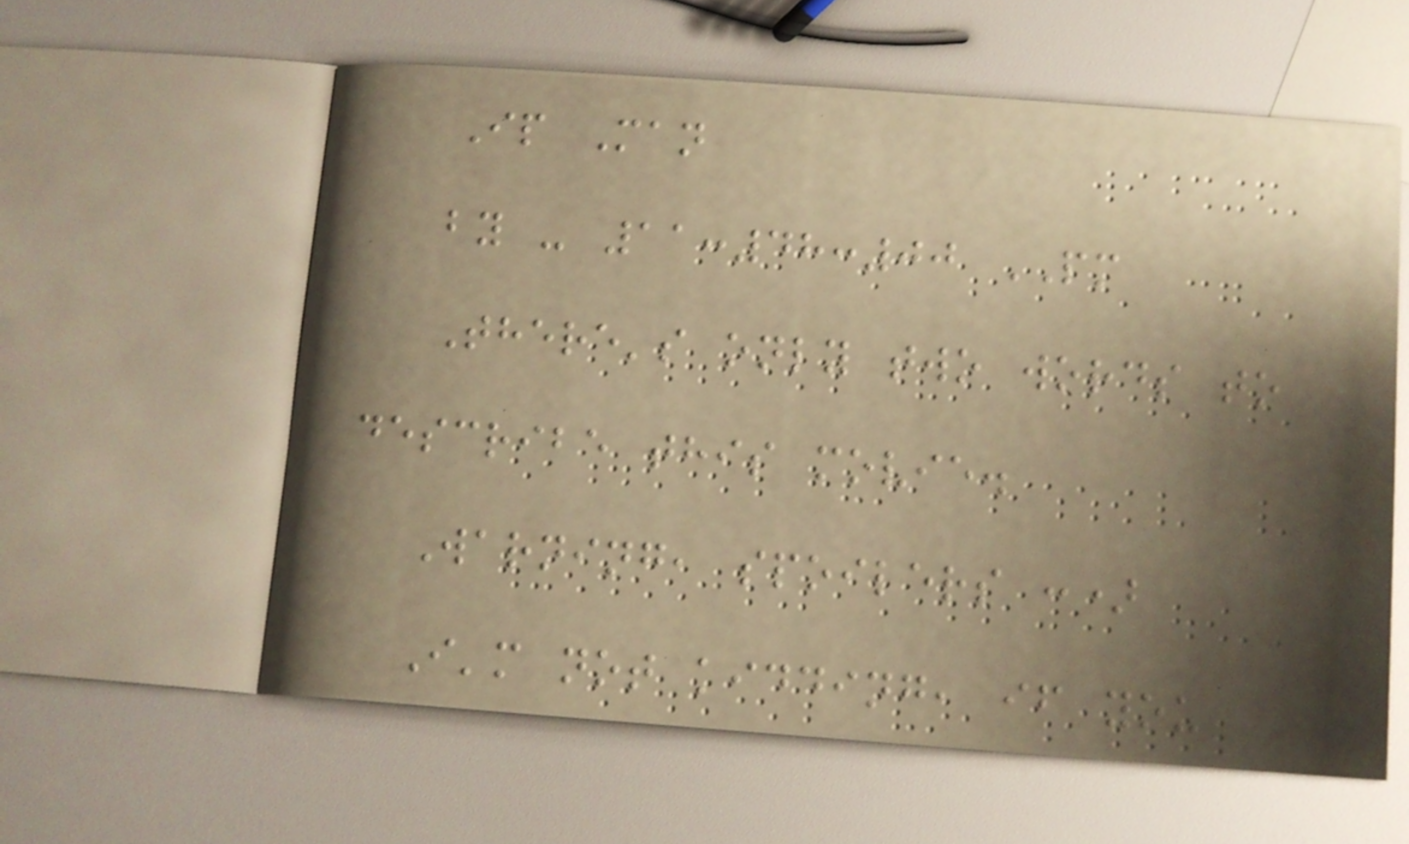Ip Man
by - 11:48:00 PM
There's only two words to
describe this movie.
Warning, spoilers :)
I'm not kidding, if you
